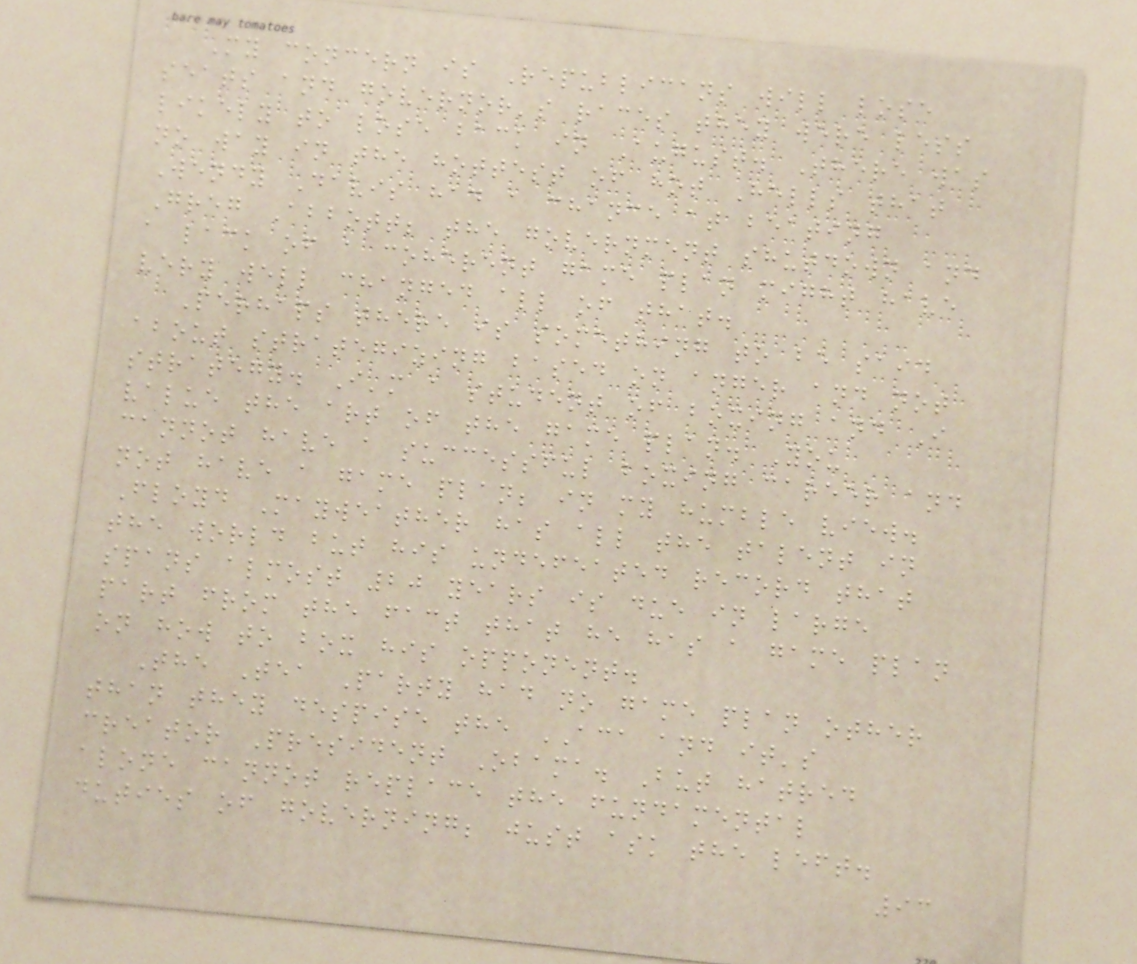My concern is Republicans will lose
seats and governor's races they were less
likely to lose back in August. There was
no way in the hottest of hot Hells that
Wendy Davis had a chance at beating
Greg Abbott; the government shutdown and
a lack of a coherent game plan might have
very well changed all of that.
Perhaps there is something to be said
about strategizing based on anger and not
strategy. I'm a student of boxing and I
value the art of the game plan. You
cannot have a successful boxing career and
not have a game plan; in my humble view.
Floyd Mayweather has all the talent in
the world but his undefeated record that
spans almost 20 years is due in large
part from the fact that he has a game plan
on how to box his opponent.
The Tea Party had no game plan other
than they despise the ACA and it's
creator President Obama. But hatred
alone cannot replace the fundamental
duties of governing; just ask the left.
93
